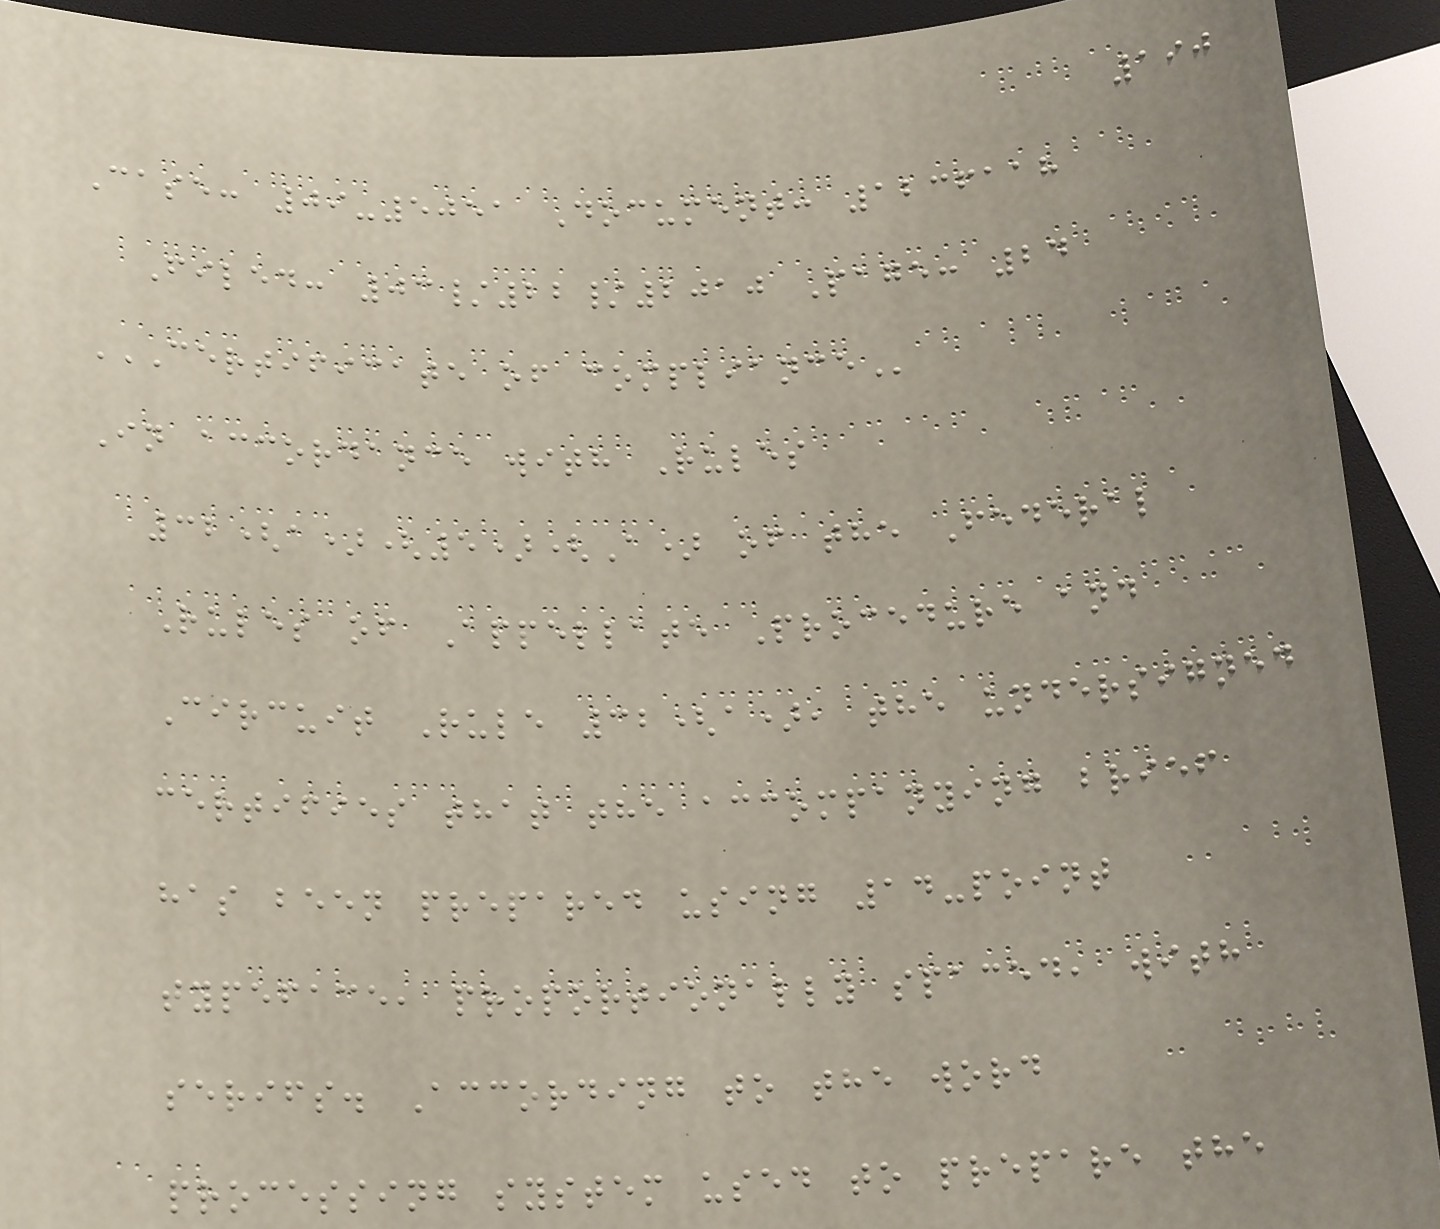190
Case: 09-5051 Document: 1236118
Filed: 03/22/2010 Page: 24
CERTIFICATE OF COMPLIANCE
In accordance with Rules
32(a)(5)(A) of the Federal
Rules of Appellate Procedure and
Circuit Rule 32(a), the undersigned
certifies that the accompanying brief
has been prepared using 14-point
typeface, proportionally spaced, with
serifs. According to the word
processing system used to prepare the
